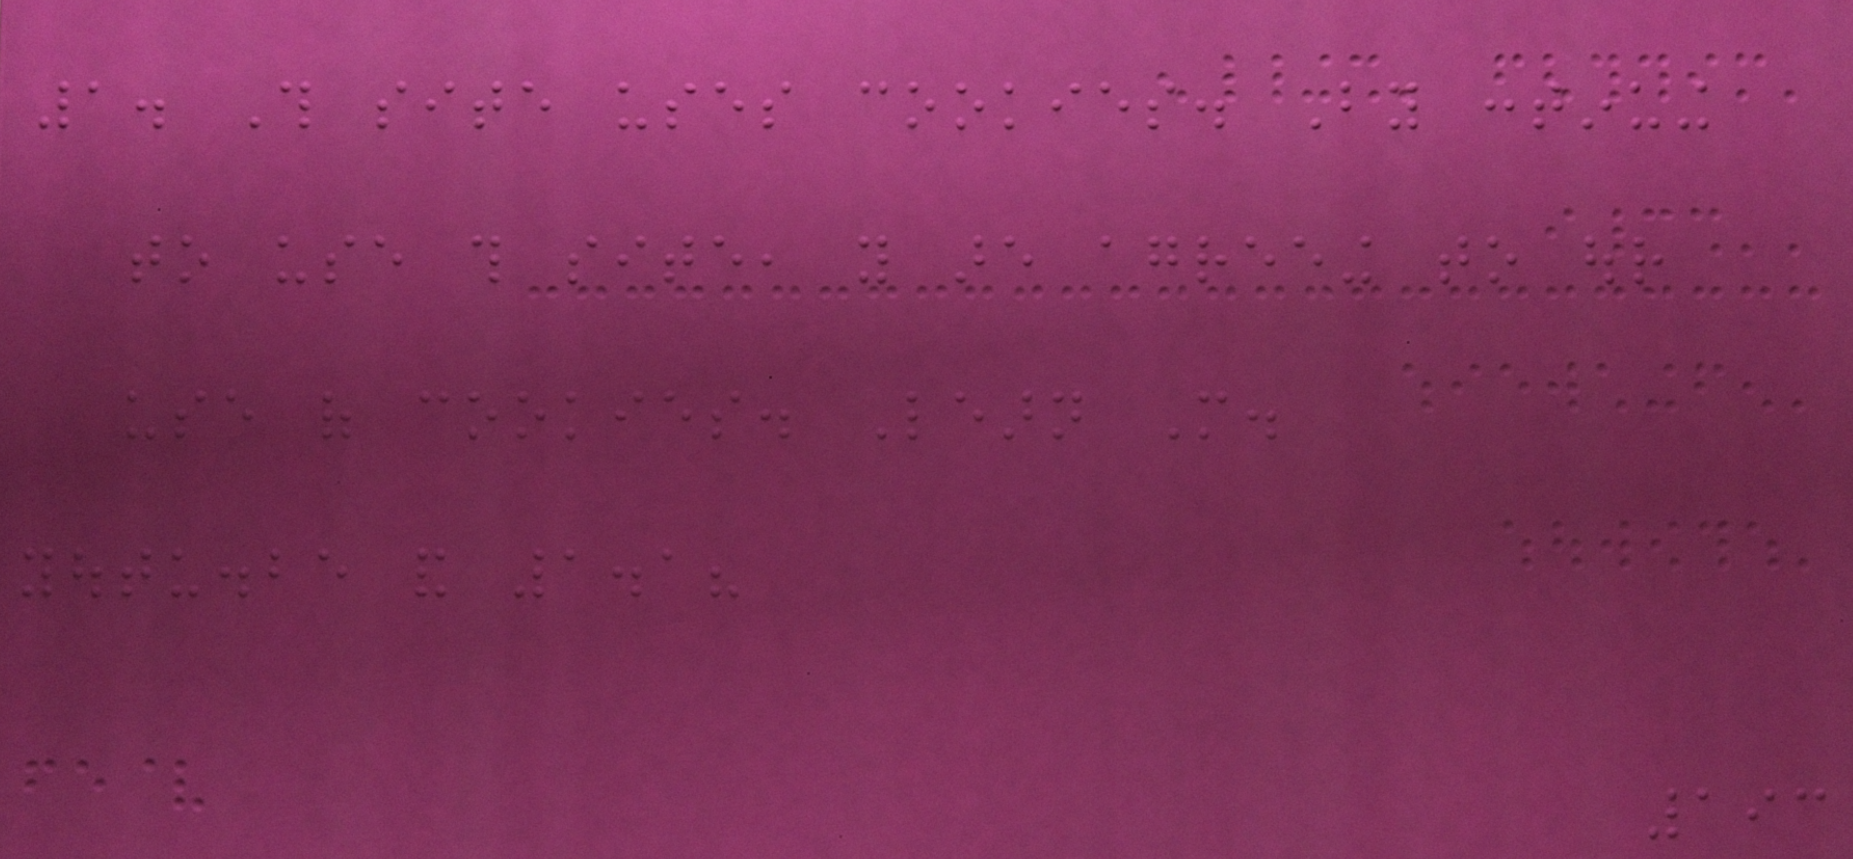1. This site uses cookies. By continuing
to use this site, you are agreeing to our
use of cookies. Learn More.
youtu.be and 1.1?
193
